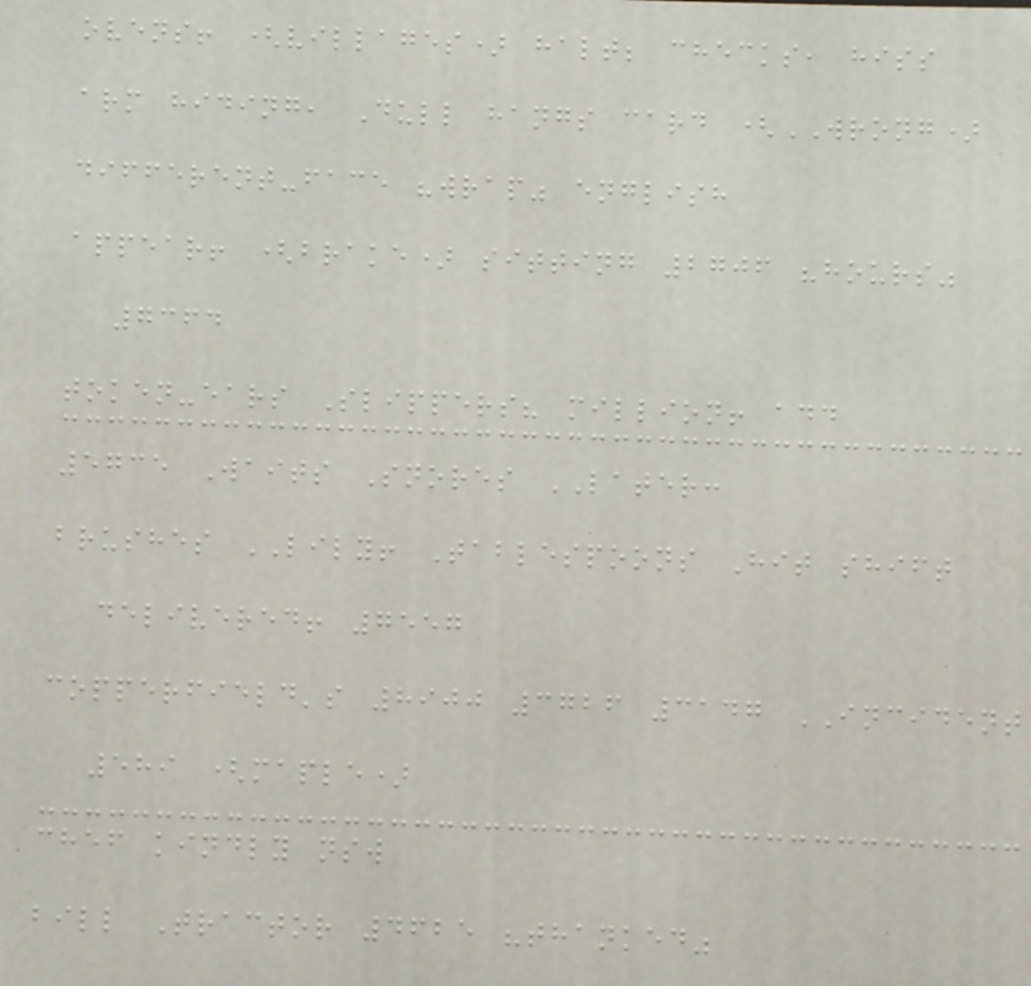ovens! (villages) halt; checks, hiss
arm hiding, Dull hangs card (WRONG)
different-face "wrap" english
appear! (brake) sitting 2706 "hours"
7364
token-ears Slippers? million! add
5735 Waits Snores LATER:
brushes LILY! Tablespoons Hit shift
delivered! 7557
copperfield's 8900 3726 3147 INCIDENT
589 (maple)
chef kindly nsw
bill Tractor 4625 "thanked"
